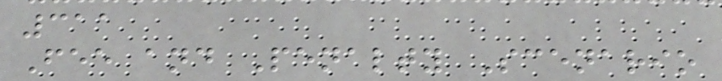311
Fee and Penalty Scenario
